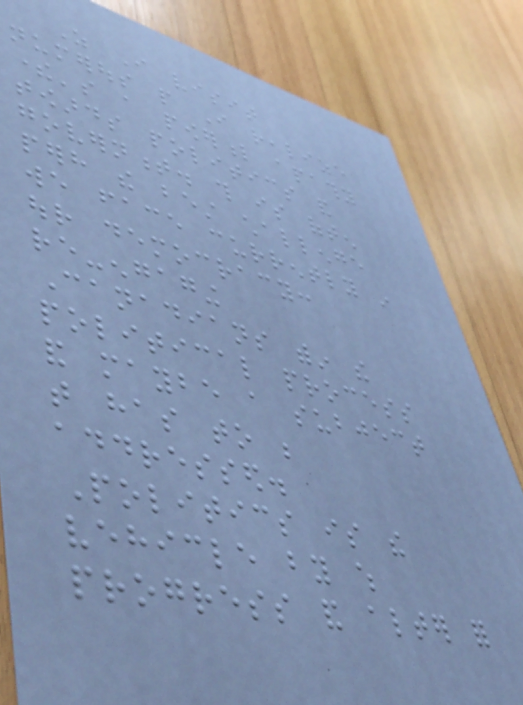As I visit
numerous people I realize
there's a powerful apathy
towards politics and
government. this is often
perhaps the best challenge
we face currently in
our democracy:
re-engaging
Canadians within the
political process
and maybe a subject
that has to be
addressed.
Politics is the
vehicle by which
progress and alter for
